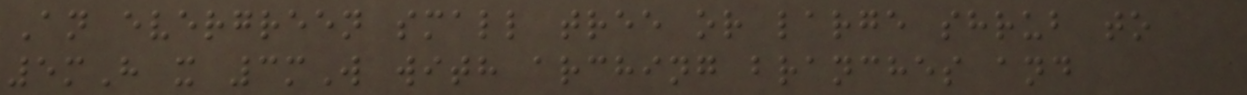An evergreen small tree or large shrub to
5mH x 3mW with arching branches and
